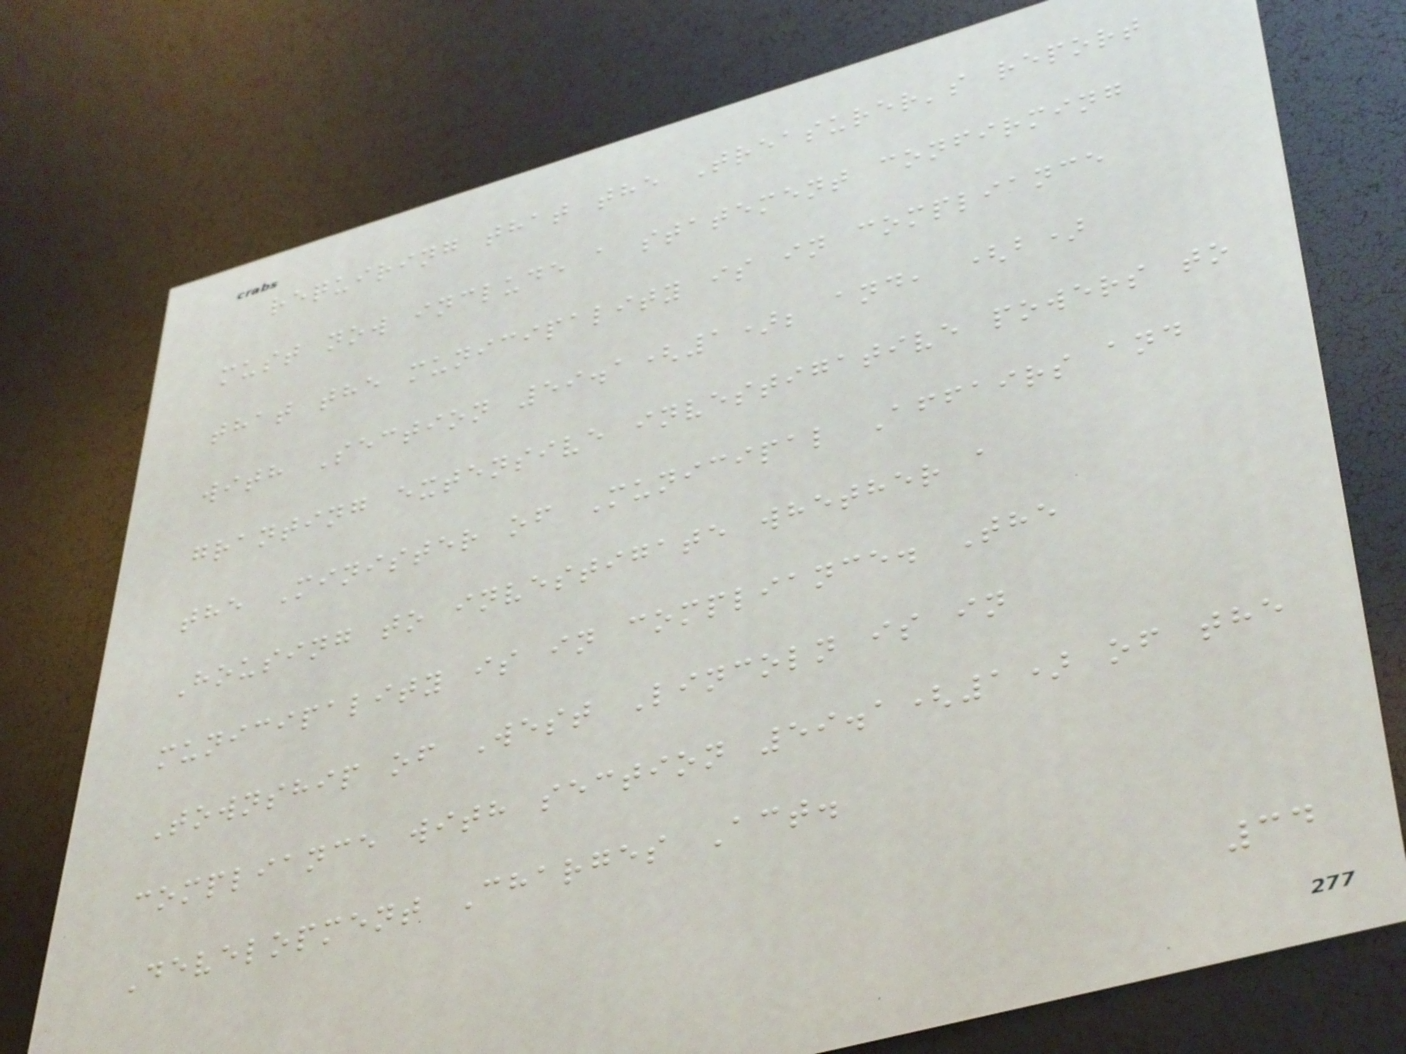requiring that the Treasurer's report
must now include a statement confirming
that the municipality is in compliance
with Section 59.1(1); and, (b)
granting extensive investigative powers to
the Minister of Municipal Affairs and
Housing to investigate whether a
municipality is in compliance. The
Township of West Lincoln is in
compliance with section 59.1(1) of the
Development Charges Act.
34
